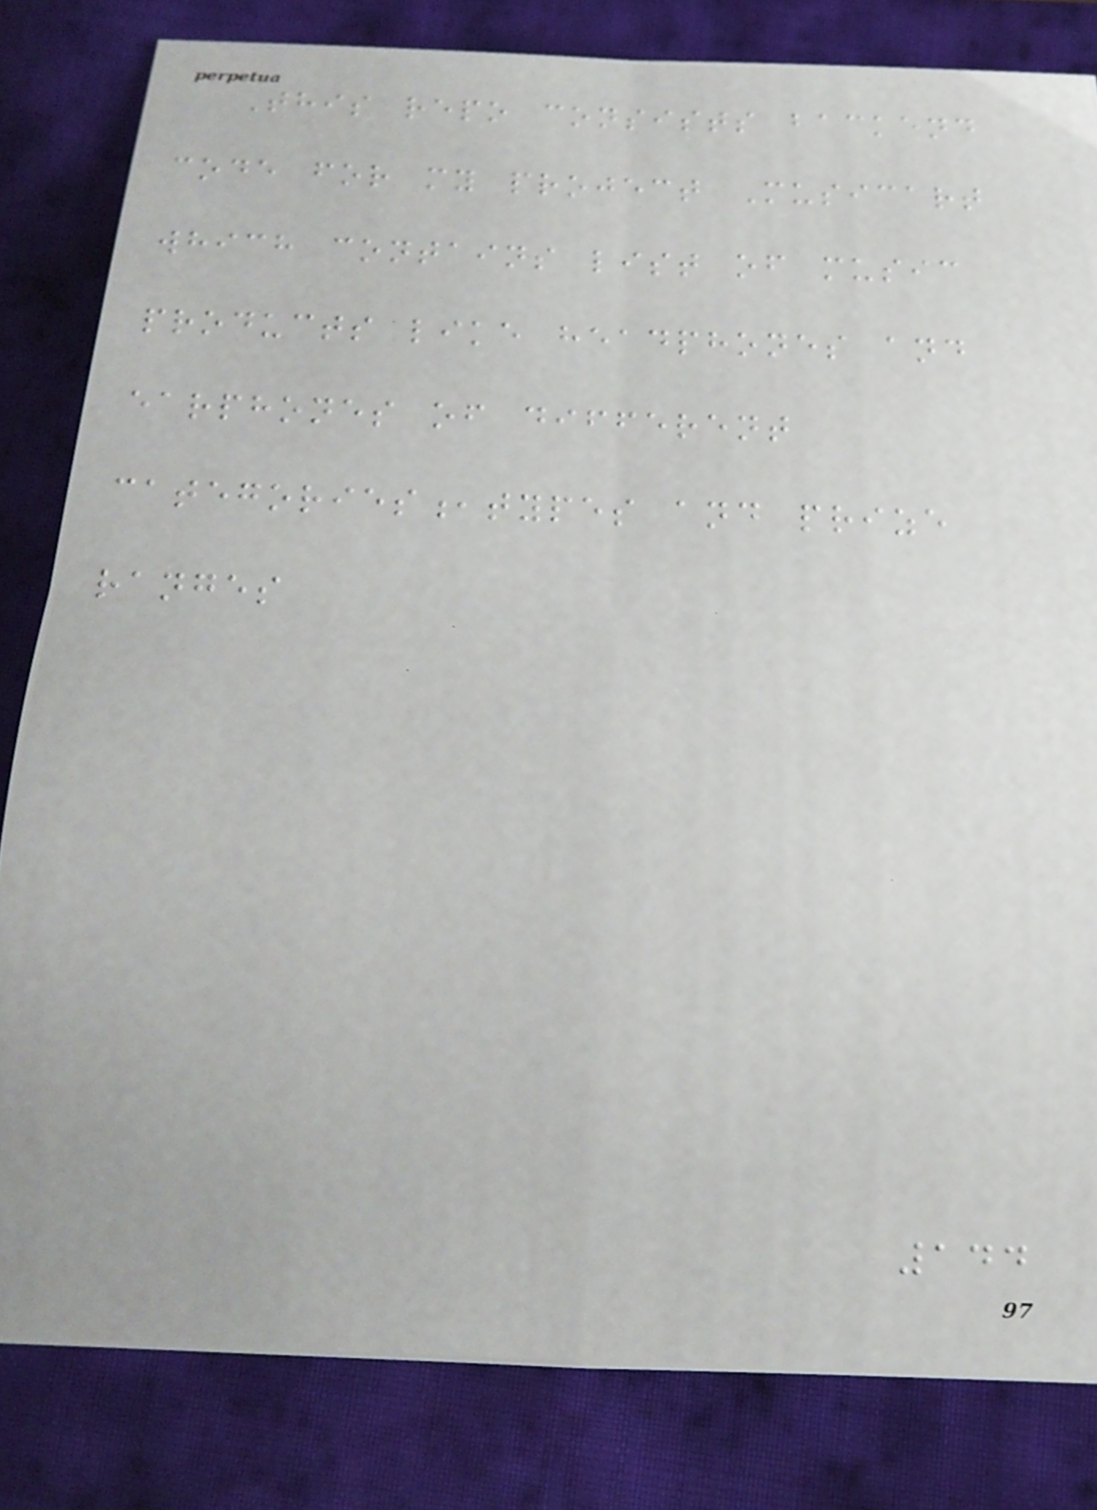This repo consists backend
code for my project Musicart
which contains list of music
products like headphones and
earphones of different
categories,types and prize
ranges
144
